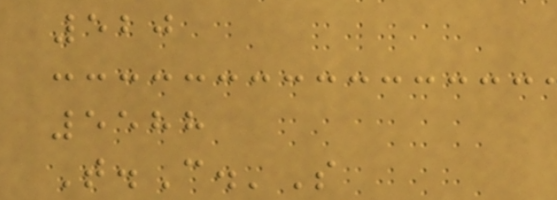520
5588
T.C.'S
